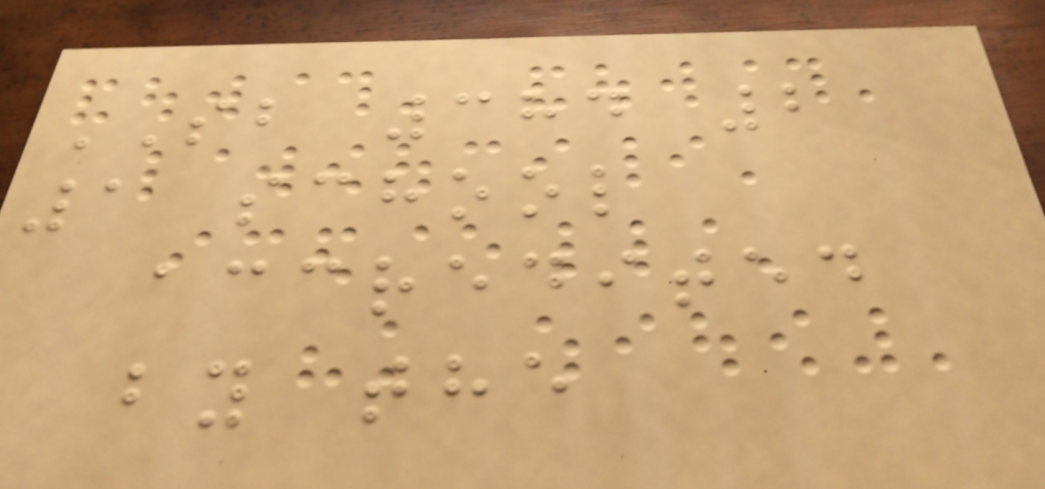SB 384 2
1 school
accredited
by the
